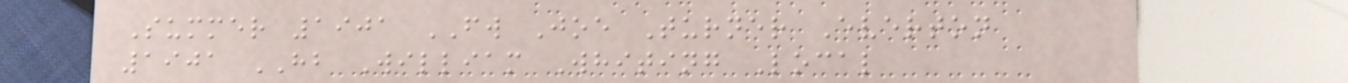Summer 1901 FW Joe Turner Everton
1901 HB William Whiting Local
